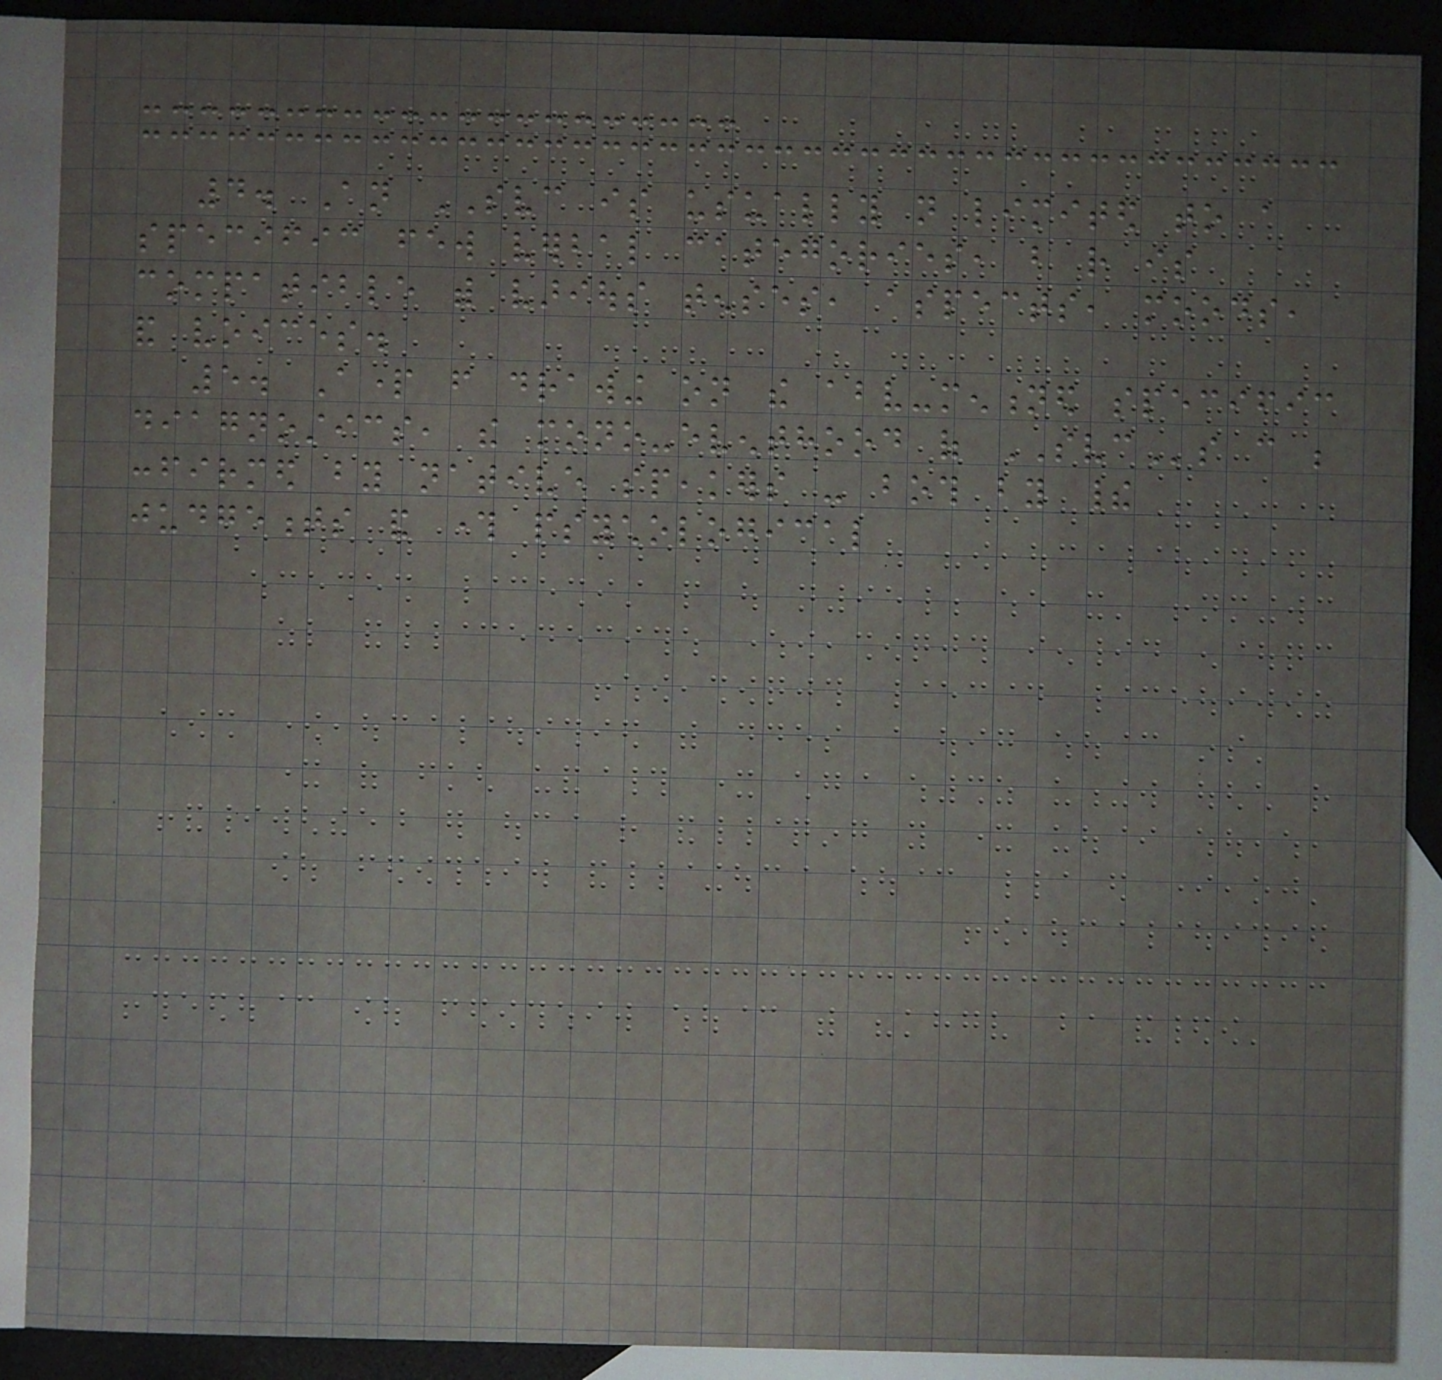4. An SVC is usually not limited to a
specific few verbal categories, but rather is
compatible with various tenses, aspects, moods,
and voices.
5. Apart from drawing on the above-mentioned specific
diagnostics, the mono-eventhood of SVCs can be
confirmed by native speakers - both by their
judgements and through psychological
